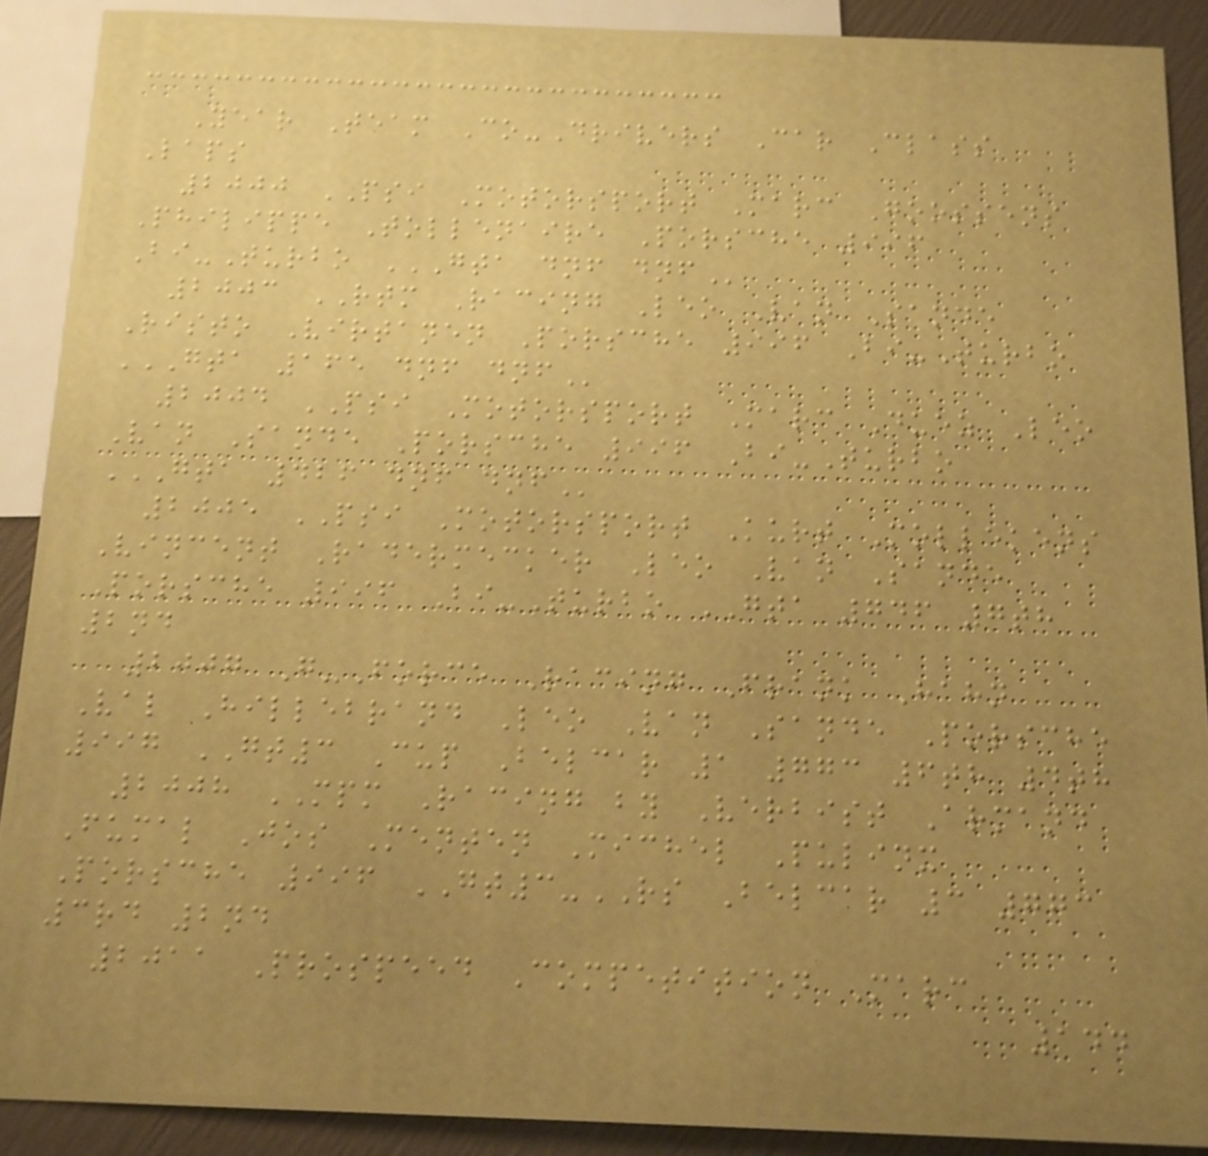Year Team Co-Drivers Car Class
Laps
2000 PSI Motorsport Marc Goossens
Philippe Tollenaire Porsche 996
Bi-Turbo GTA DNF DNF
2003 RTM Racing Leo Van Sande
Risto Virtanen Porsche 996 Bi-Turbo
GTA 165 DNF DNF
2004 PSI Motorsport Marc Duez Leo
Van Sande Porsche 996 Bi-Turbo
GTA 426 DNF DNF
2005 PSI Motorsport Kurt Mollekens
Vincent Radermecker Leo Van Sande
Porsche 996 Bi-Turbo GTA 746 7th
2nd
2007 G-Force Racing Frank Hahn
Val Hillebrand Leo Van Sande Porsche
997 GT3 Cup Belcar 1 773 6th 4th
2008 MPM Racing by Verbist Armand
Fumal Jos Menten Michel Pulinx
Porsche 996 GT3-RS Belcar 3 773
3rd 2nd
2011 Prospeed Competition Marc
144
